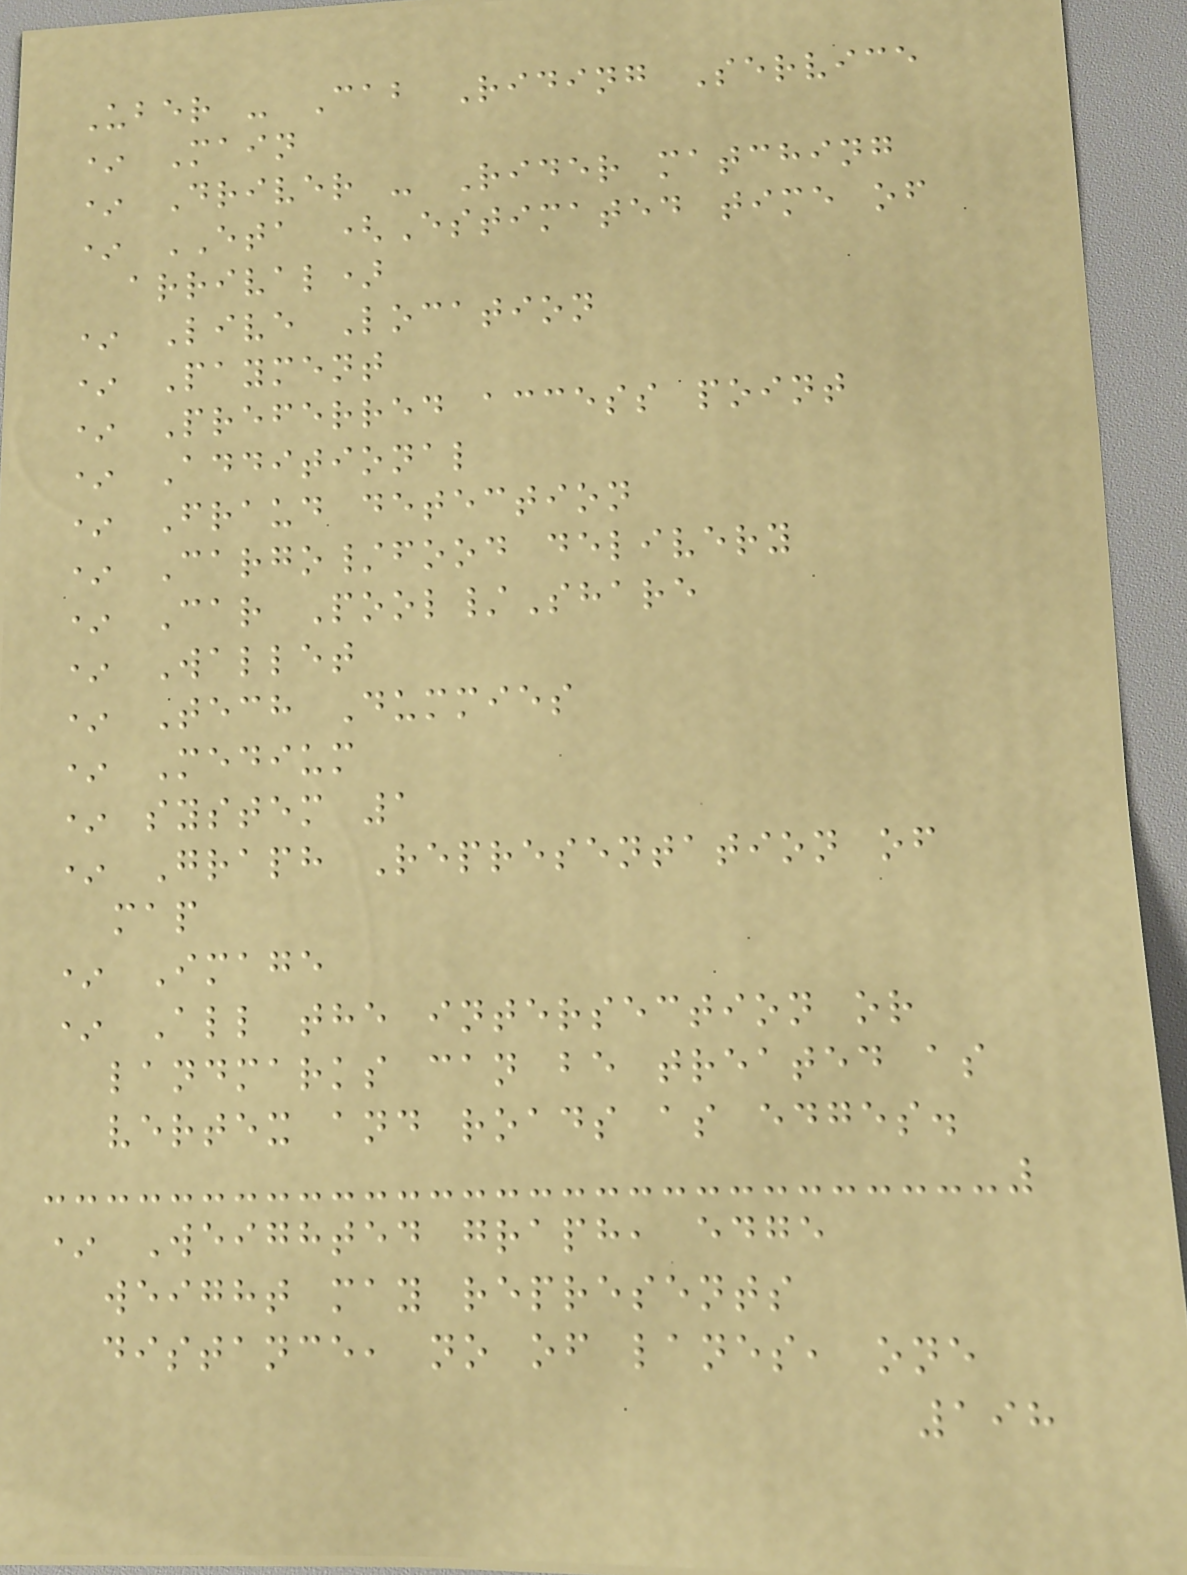Uber - Cab Riding Service
* Main
* Driver - Rider matching
* ETA (Estimated time of
arrival)
* Live Location
* Payment
* Preferred access point
* Additional
* Fraud detection
* Cargo/food delivery
* Car Pool/Share
* Wallet
* Tech Dummies
* Medium
* system 1
* Graph Representation of
map
* Image
* All the intersection or
landmarks can be treated as
vertex and roads as edges.
* Weighted graph, edge
weight may represents
distance, no of lanes, one
198
